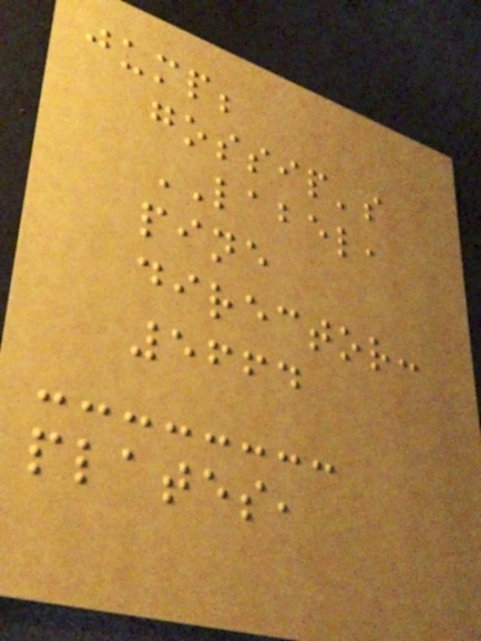jump;
gossip's
LABEL,
pine
director:
5664
plates,
